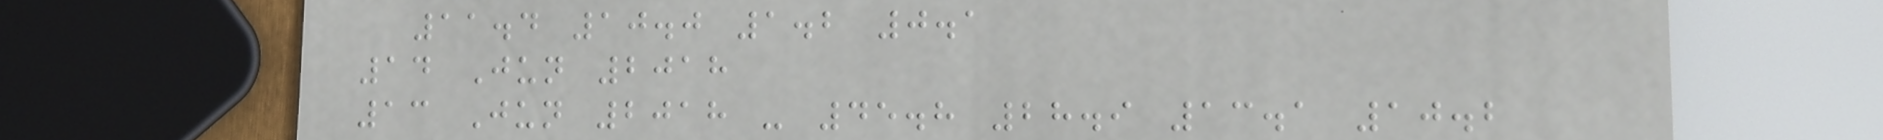11.4 10.0 1.2 0.1
14 Jun 2018
13 Jun 2018 - 45.8 28.9 13.1 10.2
